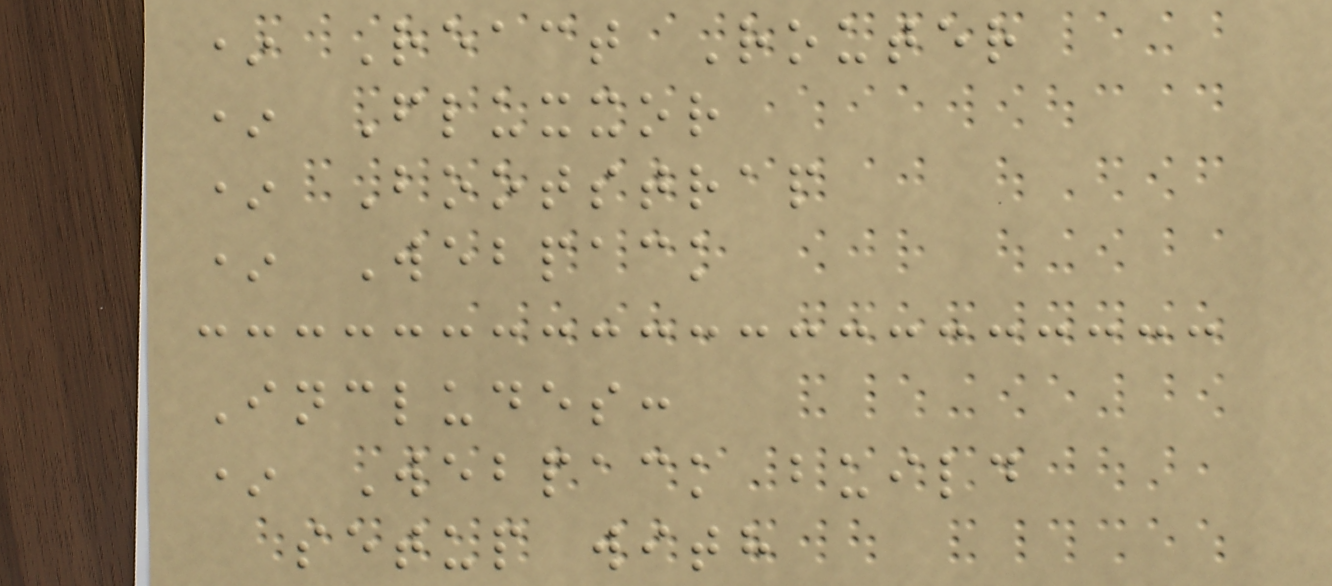* React Router
* Fluxxor
* Bootstrap
* Webpack
Includes:
* Webpack build
setup with
